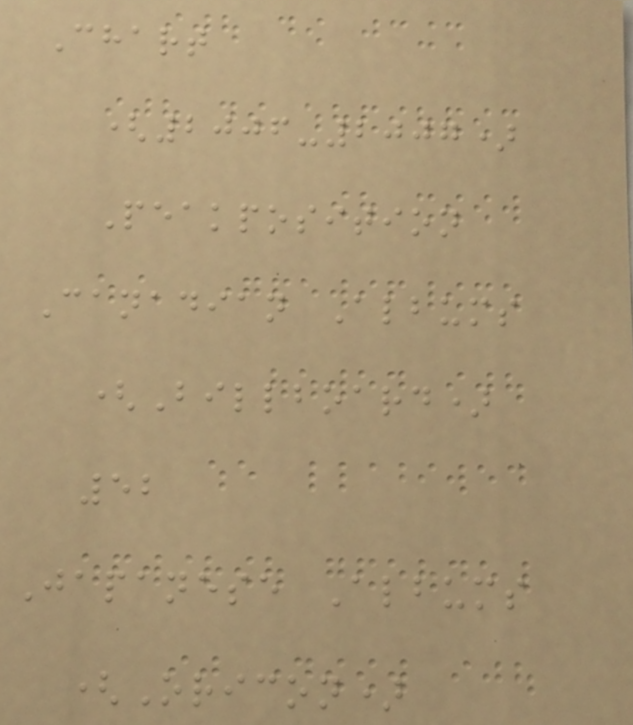Chart
(2006-2007)
Peakposition
Canadian Albums
(Billboard)
52
Japanese Albums
(Oricon)
